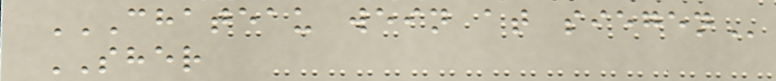CHATEAU WEIN AT SIEGEN
SHER
